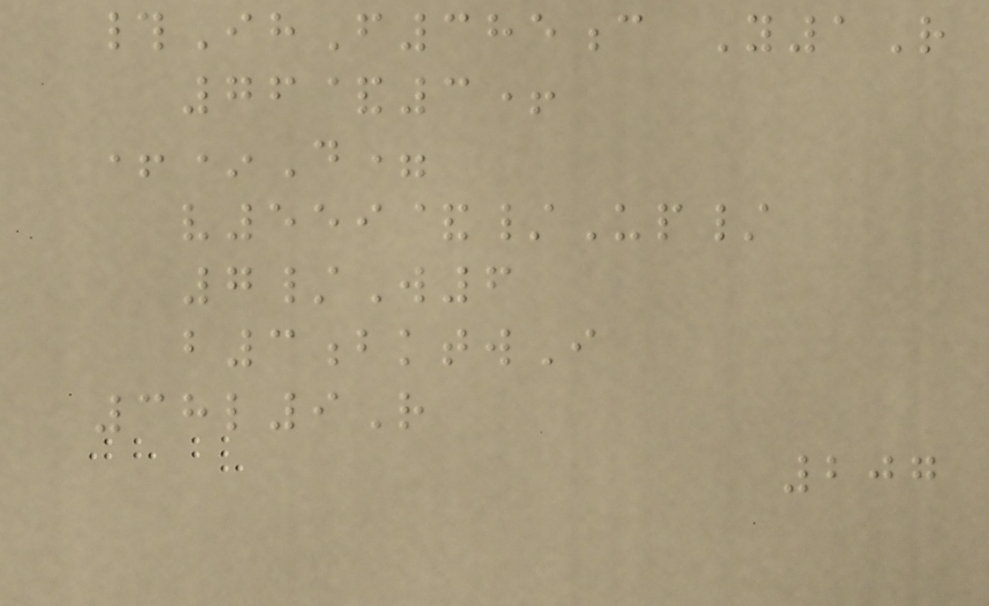#IhF385c Y1R
76&3+
+*D=
v559&/Up/
7/W6
b3bktwI
38l9R
207
